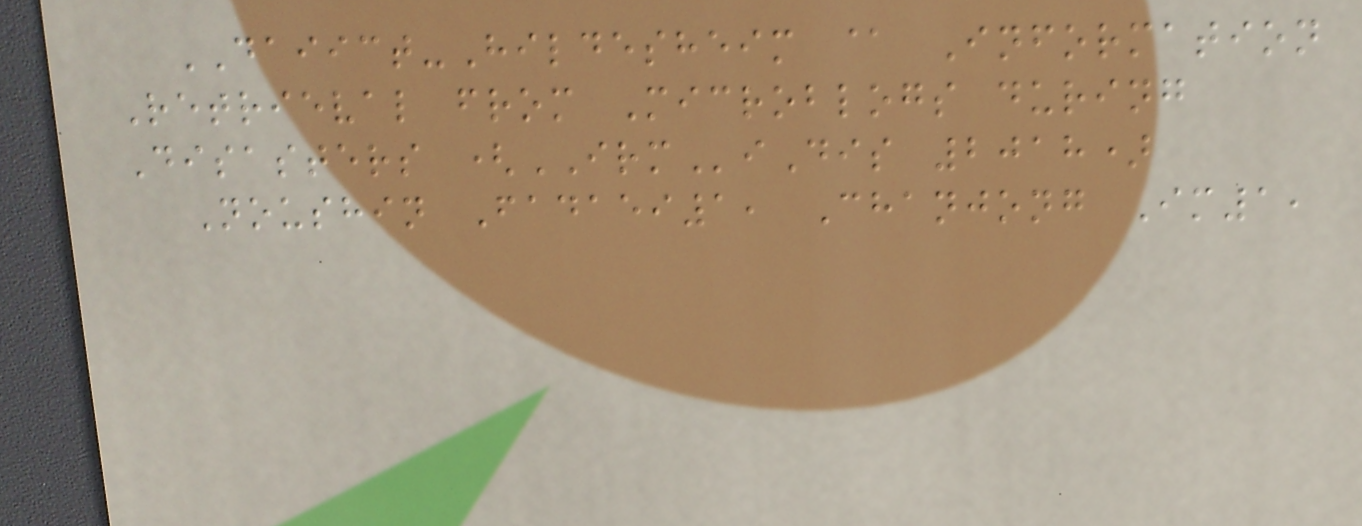DAIICT-Hildesheim @ Information
Retrieval from Microblogs during
Disasters (IRMiDis 2018)
Noushin Fadaei1, Chanjong Im1,
